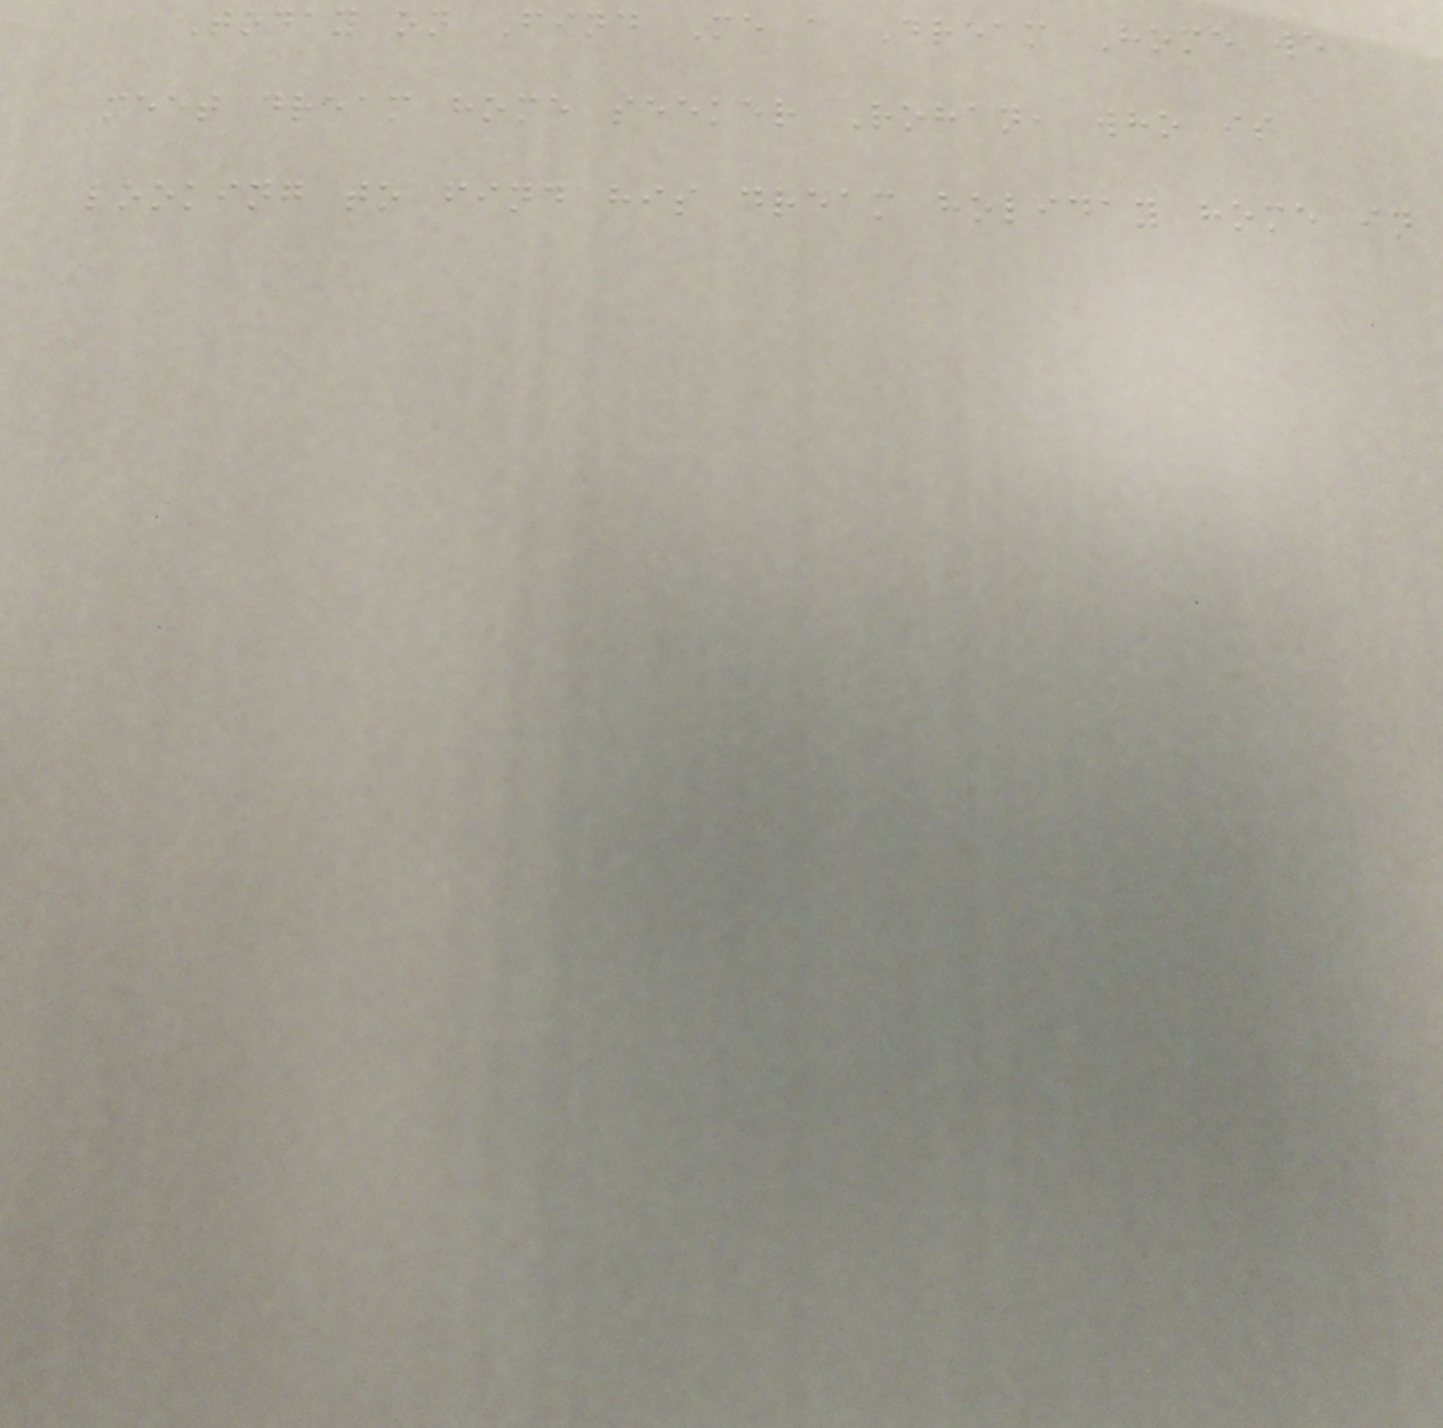Today on Find Me a Dream Home we
meet dream home seeker Rohan, who is
looking to find his dream holiday home in
